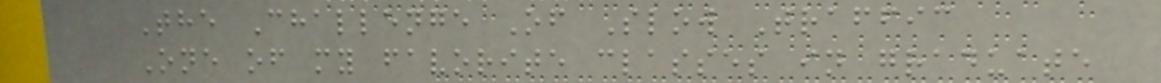The Challenge Of Slow Traffic
One of my favorite classes in graduate
